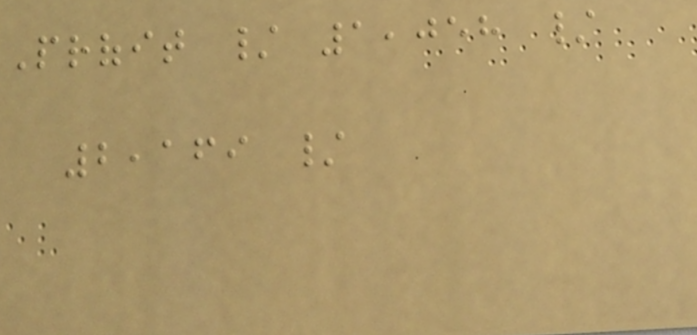Profit / 1,058 /
2,169 /
